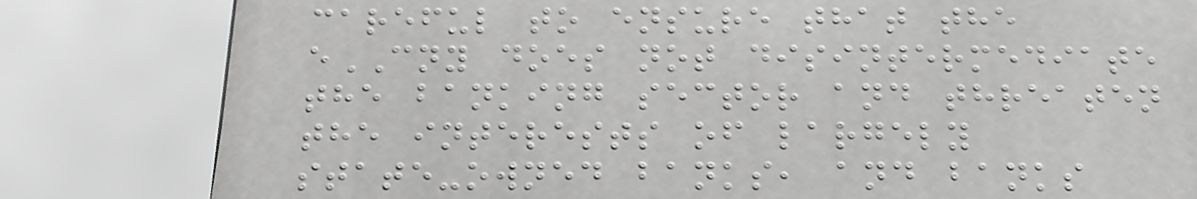careful to ensure that the
eCNY does not disintermediate
the banking sector and threaten
the interests of largely
state-owned banks, and banks
